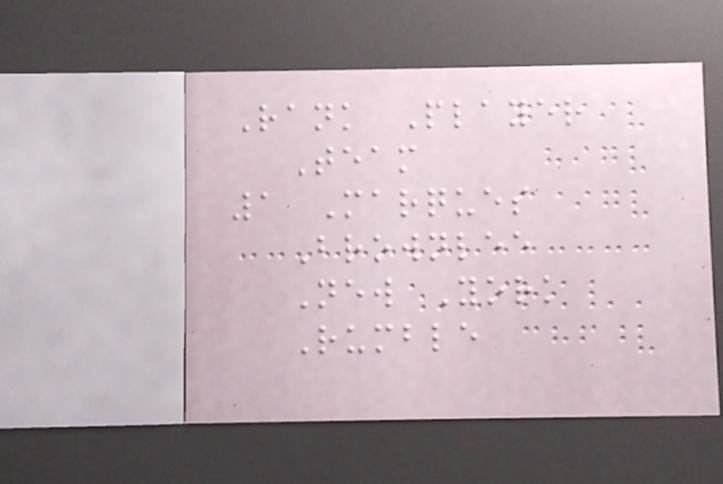Rank Player
Team
1 Marques
Brownlee
New York
Rumble
